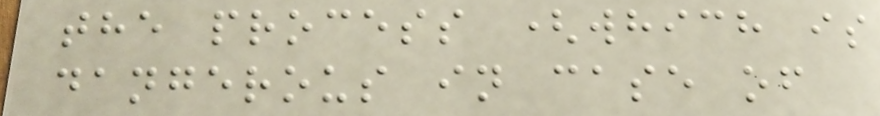the process (which is
dangerous in case of
